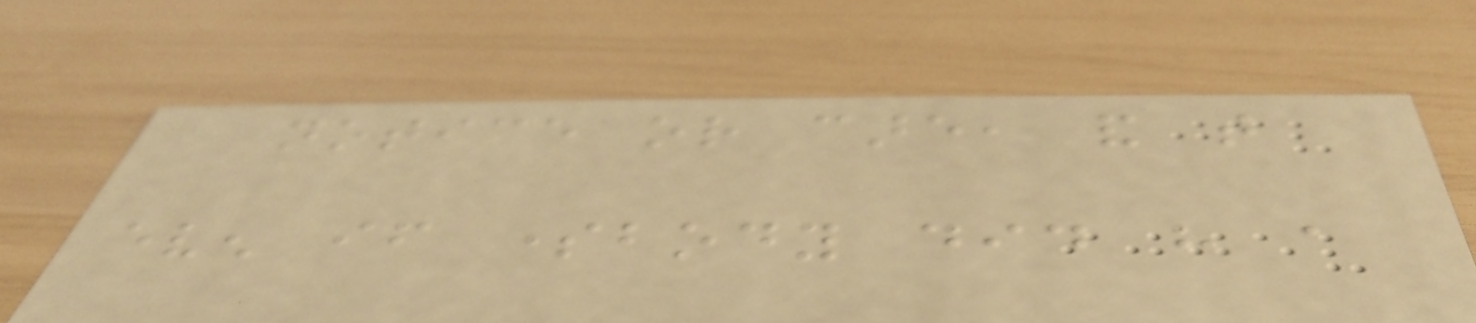notice or care, and that
even if somebody did have a
